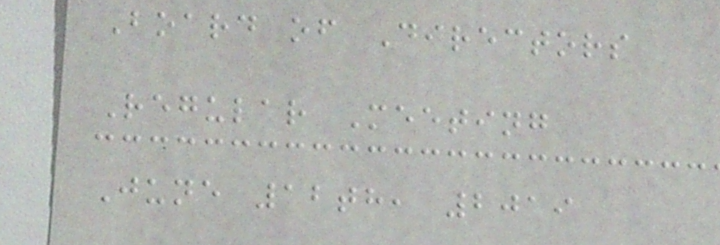Board of Directors
Regular Meeting
June 12th, 2019
